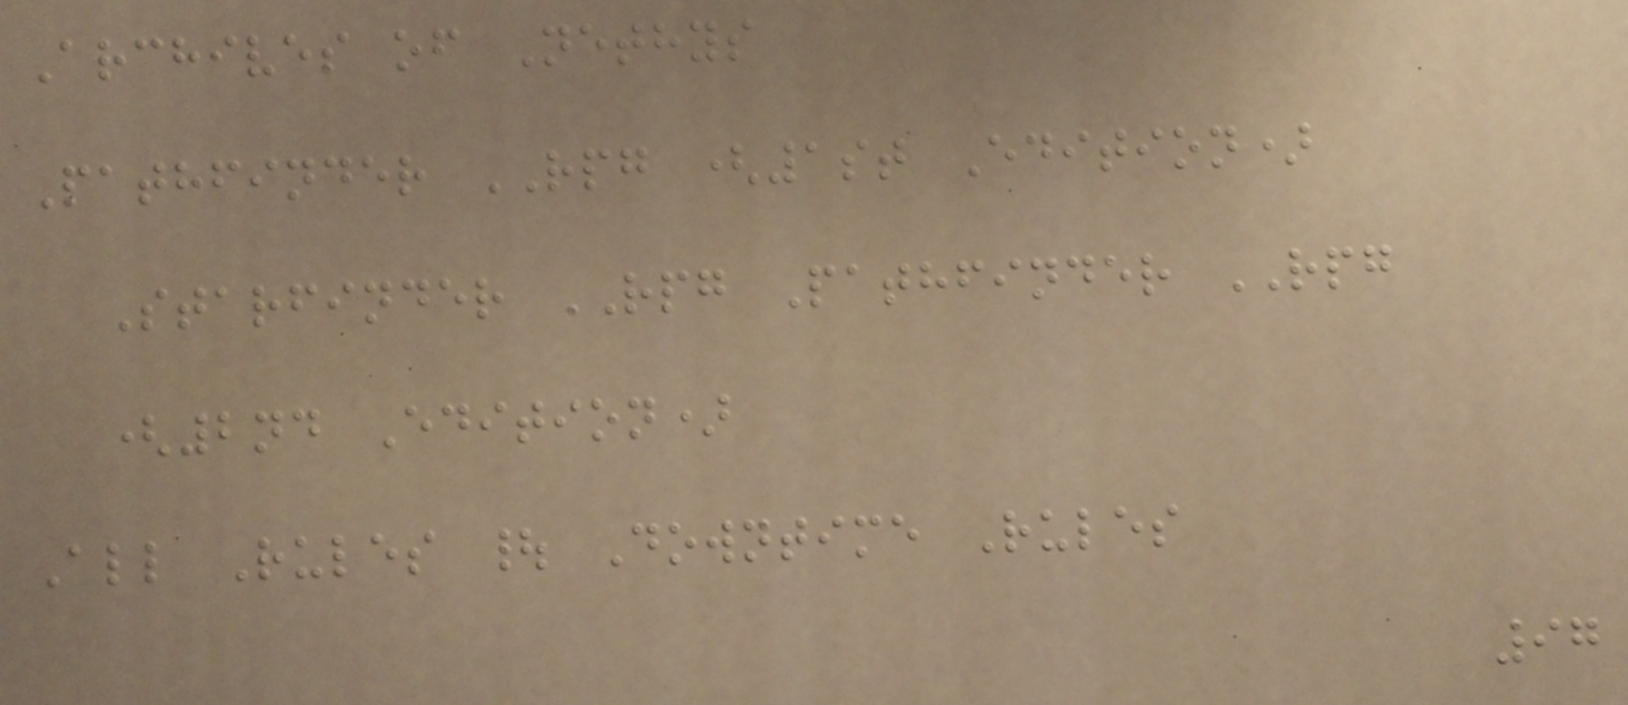Archives of Nethys
Pathfinder RPG (1st Edition)
Starfinder RPG Pathfinder RPG
(2nd Edition)
All Rules | Downtime Rules
97
